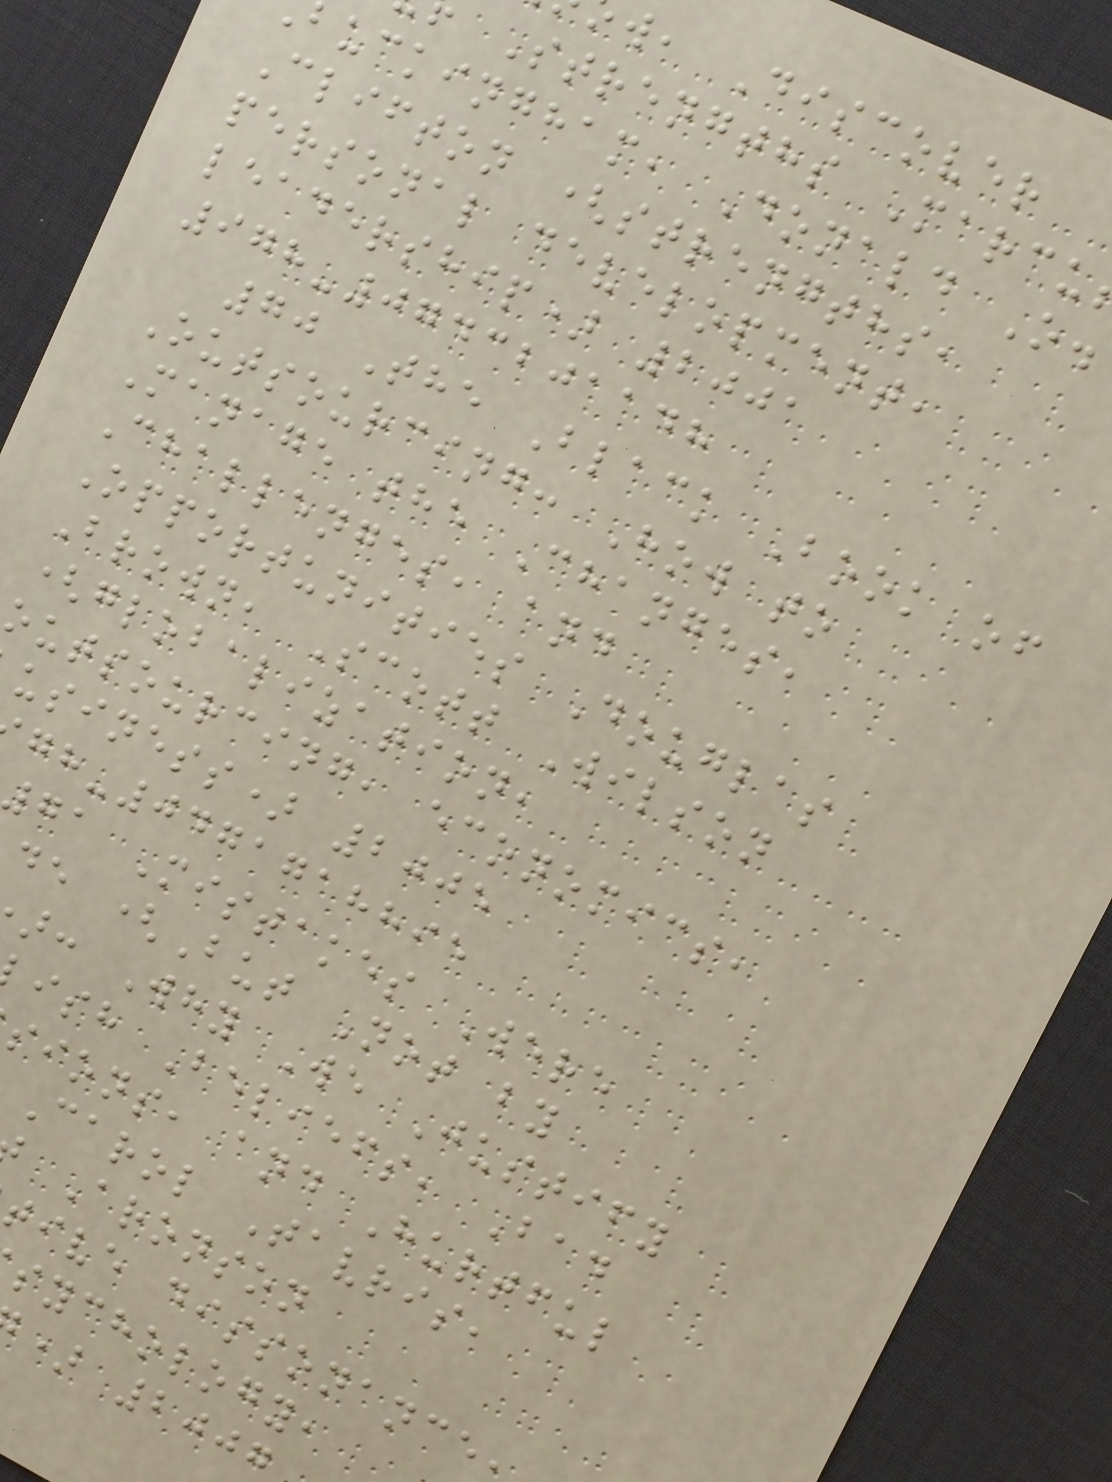w, Discover
Strengths Marcu
buckingham, Donald O.
Clifton (strengths,
personal development,
leadership) 2001
978-0743201148
70 The Black Book of
Outsourcing: How to
Manage the Changes,
Challenges, and
Opportunities Douglas
Brown, Scott Wilson
(globalization,
outsourcing, economics,
usiness) 2005
-0471718895
71 Mistakes Were
de (But Not by
: Why We Justify
ish Beliefs, Bad
sions, and Hurtful
Carol Tavris,
Aronson
tive dissonance
sychology,
) 2007
